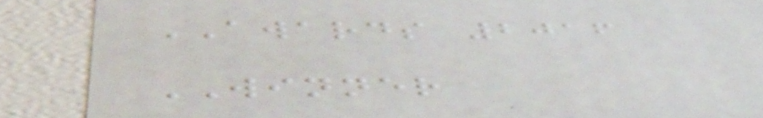AWARDS 2016
WINNER
